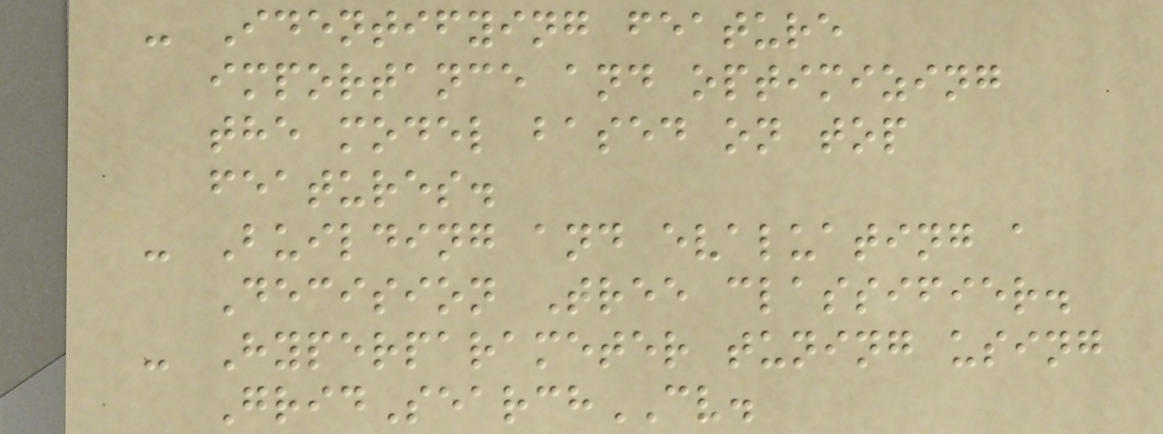- Identifying feature
importance and optimizing
the model based on top
features.
- Building and evaluating a
Decision Tree classifier.
- Hyperparameter tuning using
GridSearchCV.
